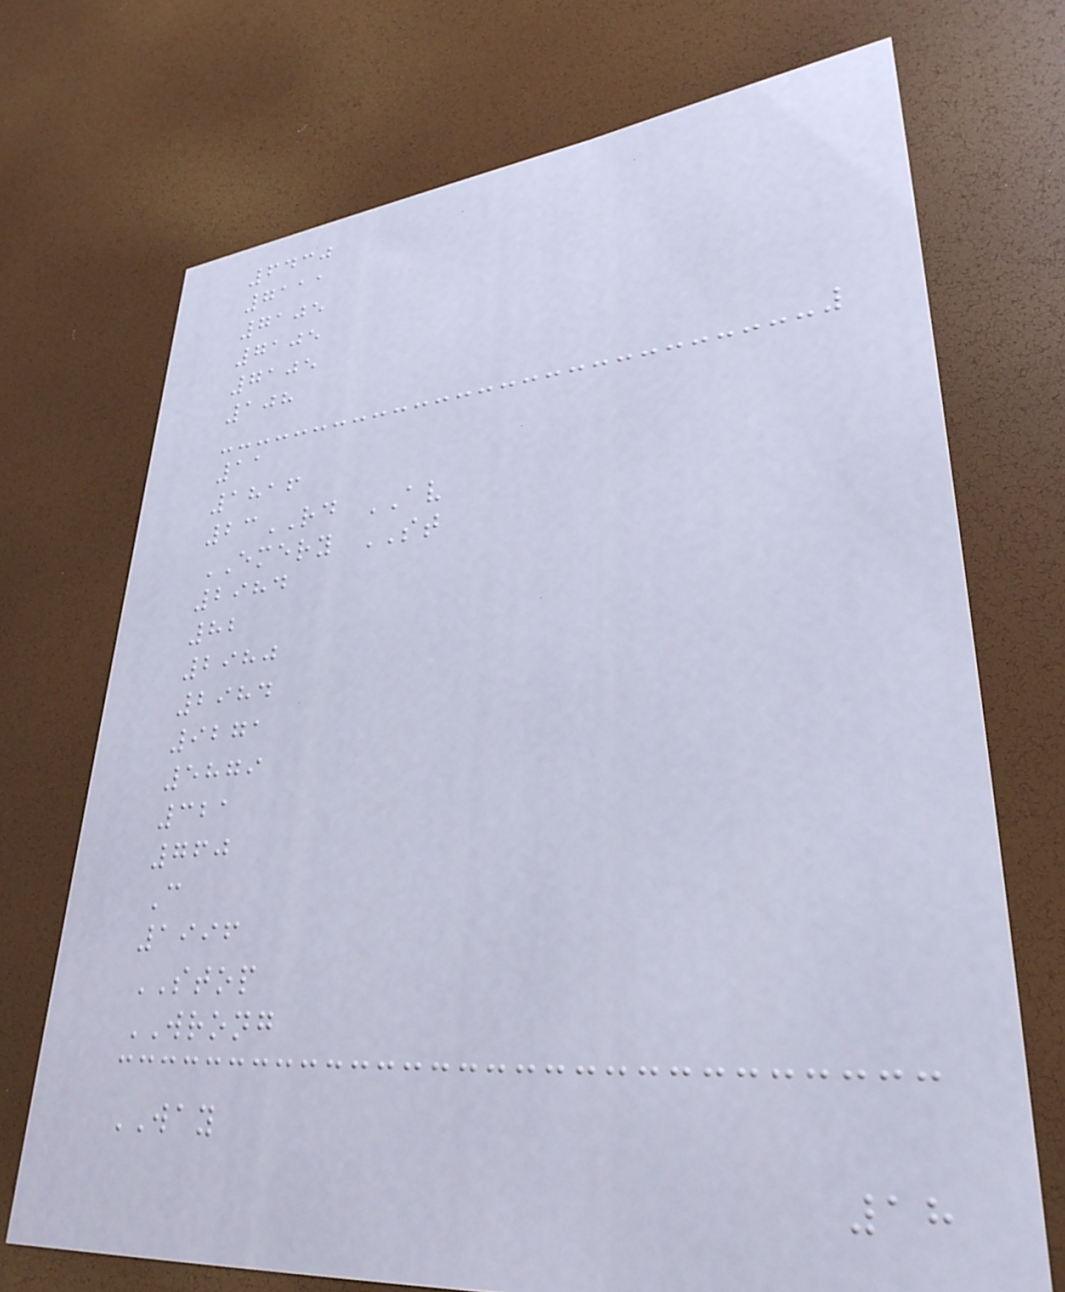6430
7111
7105
7105
7105
108
11
1816
23RD AV
EMERY ST
2984
82
2980
2984
9271
5879
321
760
C
1996
STOP
WRONG
WAY
18
